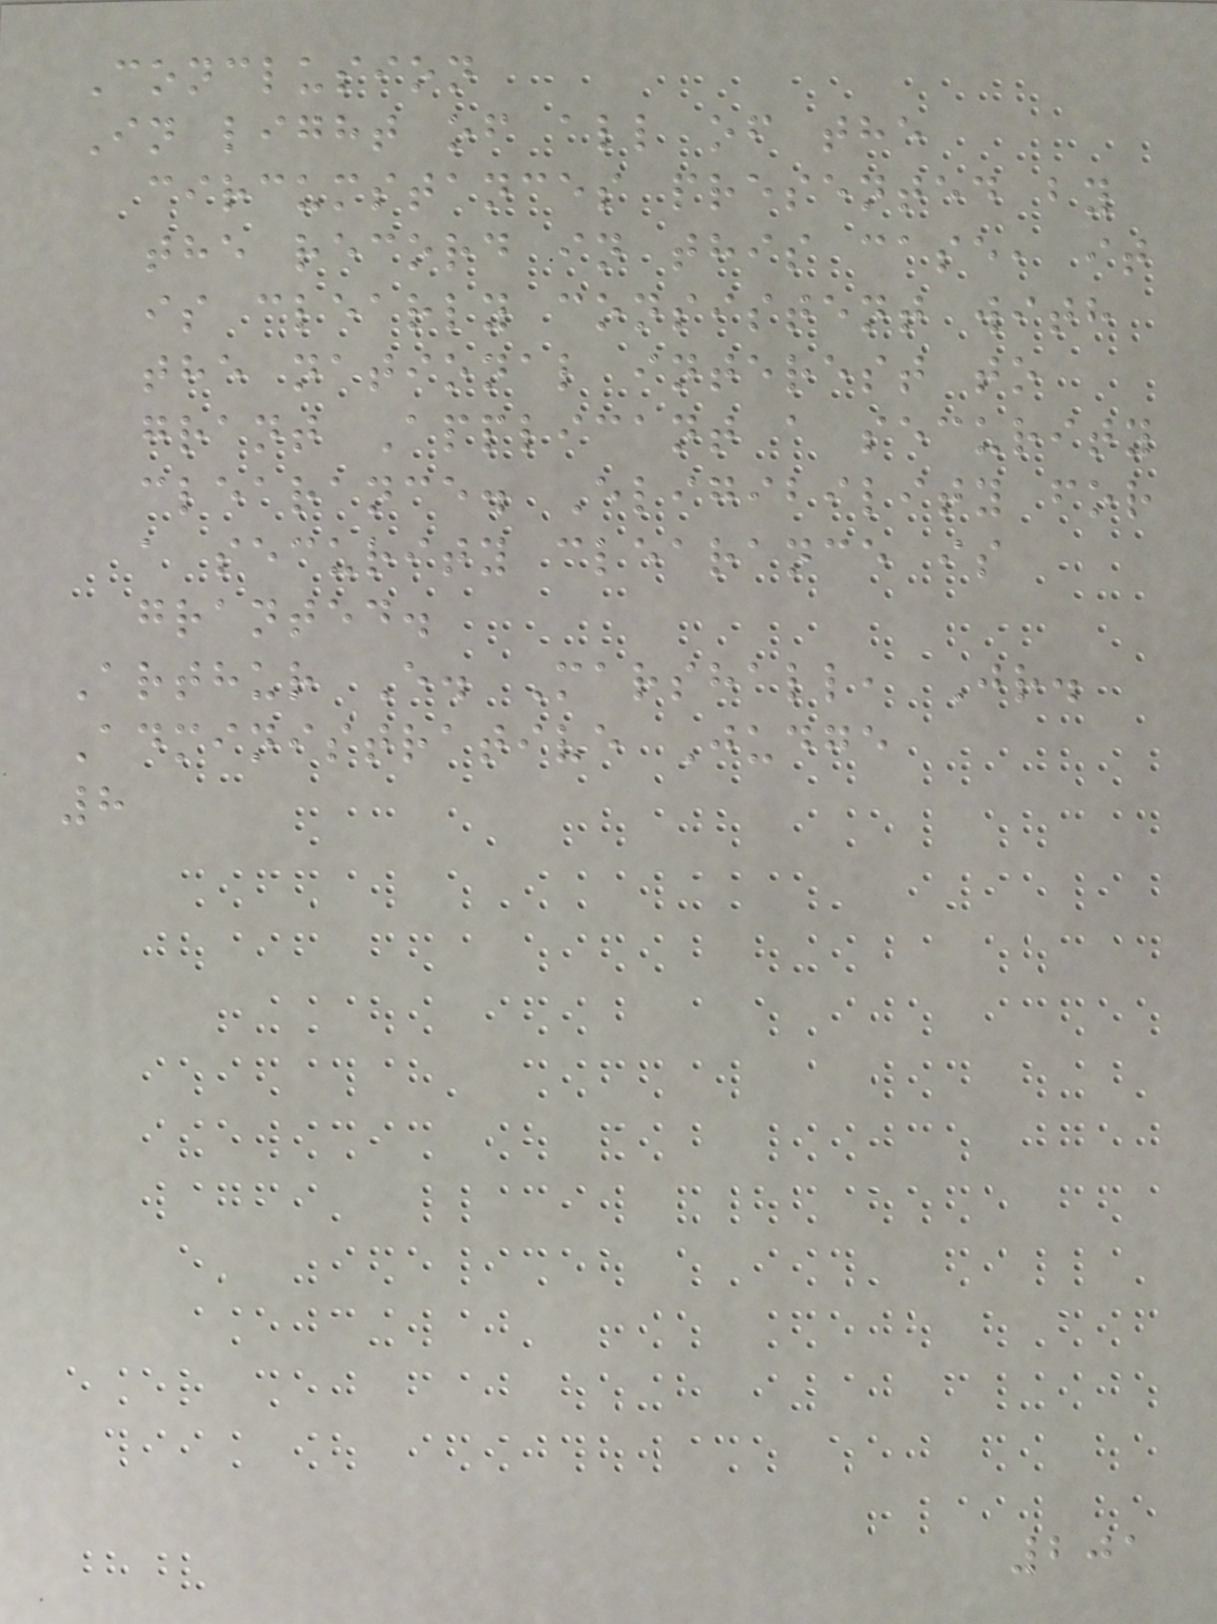Conclusion
In light of all of the
circumstances presented by
the record in this case, it
is clearly consistent with
the national interest to
grant Applicant a security
clearance. Eligibility for
a security clearance is
granted.
Arthur E. Marshall, Jr.
Administrative Judge
8
201
